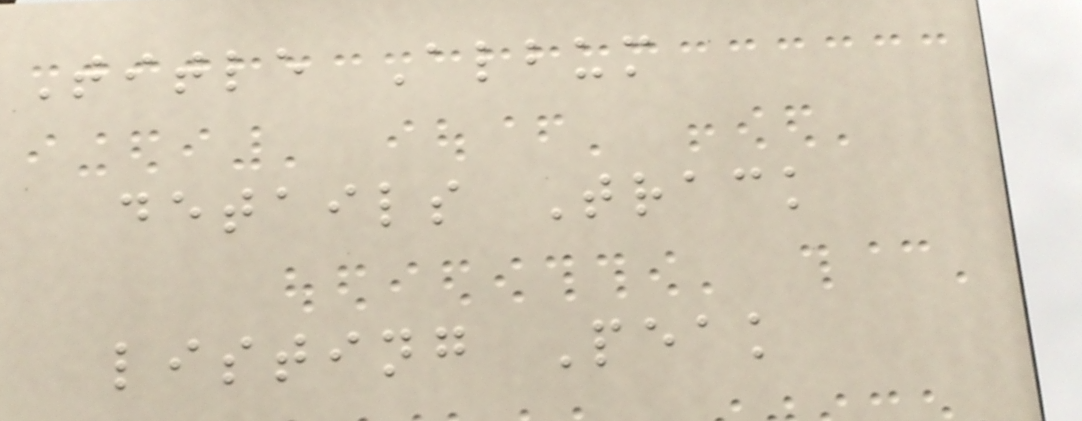Title Album
details Track
listing Peak
